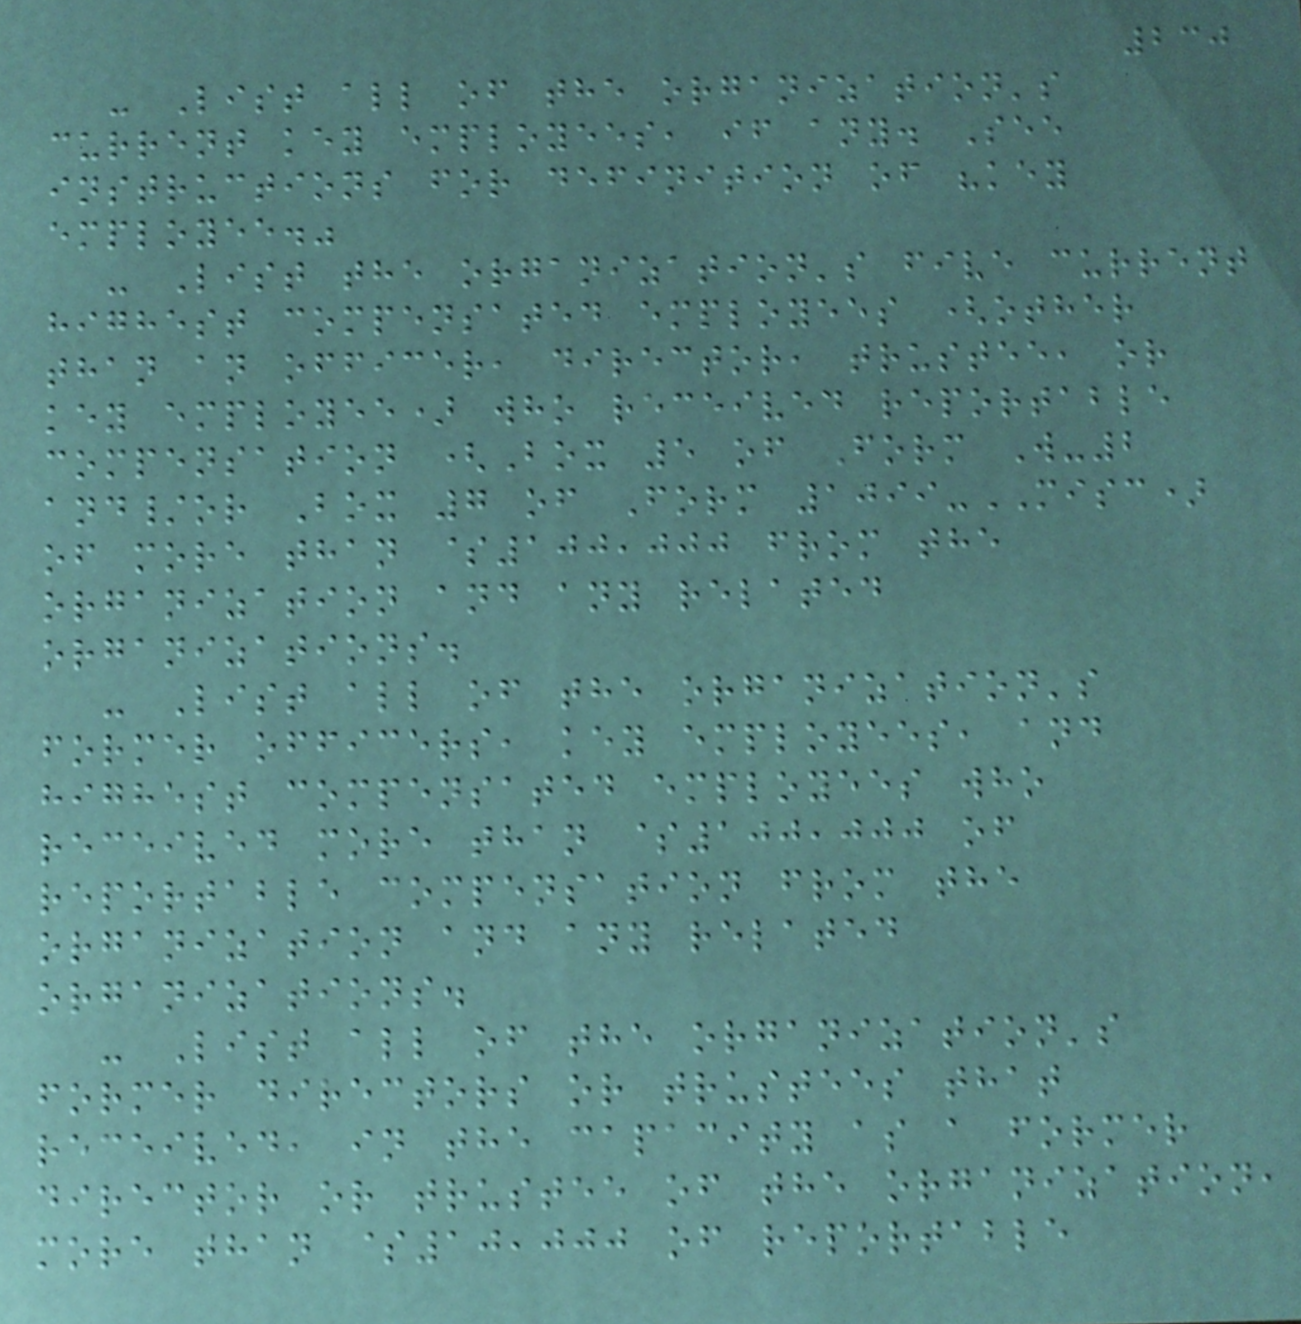230
- List all of the organization's
current key employees, if any. See
instructions for definition of "key
employee."
- List the organization's five current
highest compensated employees (other
than an officer, director, trustee, or
key employee) who received reportable
compensation (Box 5 of Form W-2
and/or Box 7 of Form 1099-MISC)
of more than $100,000 from the
organization and any related
organizations.
- List all of the organization's
former officers, key employees, and
highest compensated employees who
received more than $100,000 of
reportable compensation from the
organization and any related
organizations.
- List all of the organization's
former directors or trustees that
received, in the capacity as a former
director or trustee of the organization,
more than $10,000 of reportable
